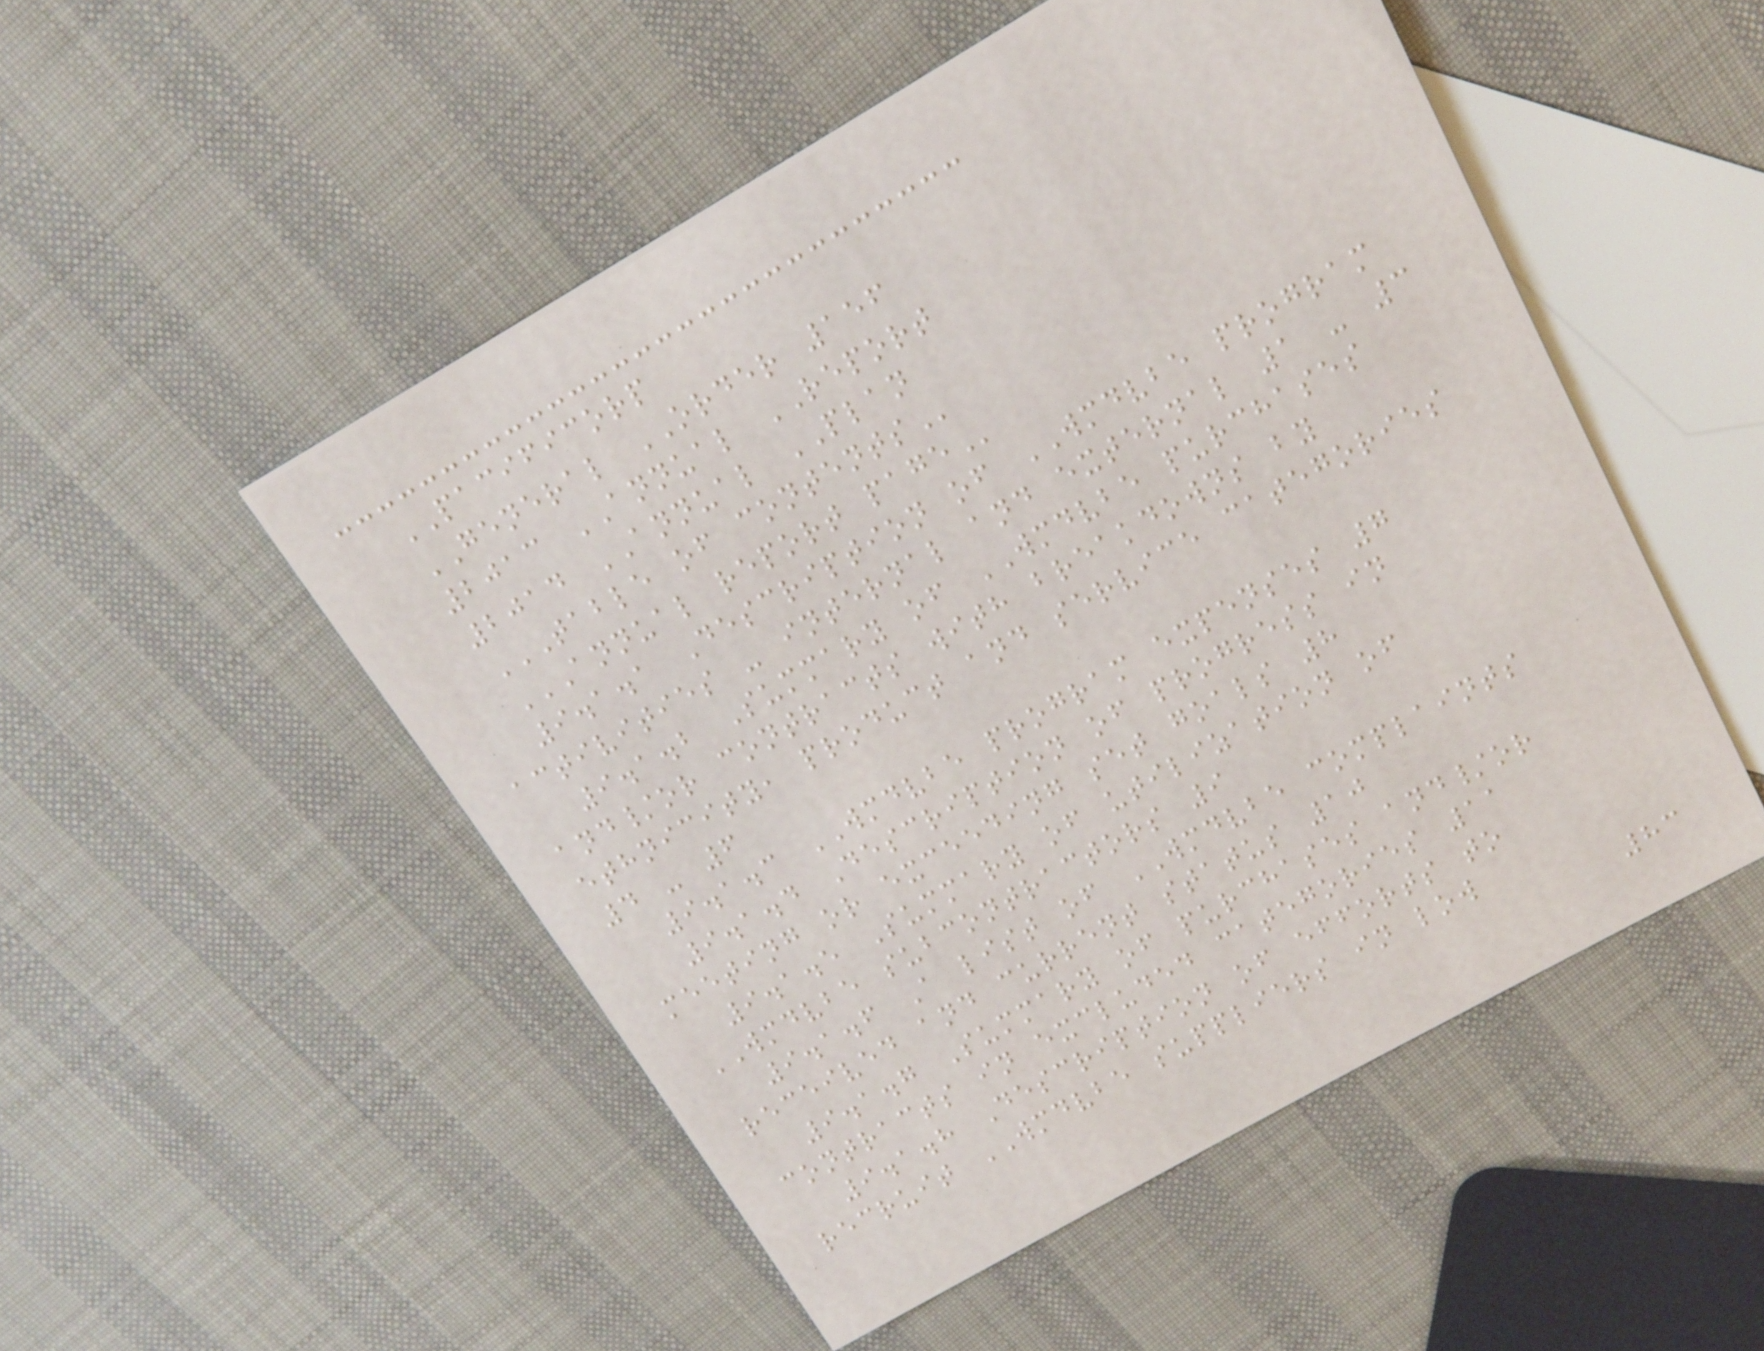PACIFICORP
GENERAL ORDER 156
2013 ANNUAL REPORT
2014 ANNUAL PLAN
TABLE OF CONTENTS
ANNUAL REPORT PAGE
9.1.1 Description of WMDVBE program
activities - internal and external 1 - 3
9.1.2 Summary of WMDVBE purchases
and/or contracts with breakdowns by
ethnicity, product and service categories
4 - 6
9.1.3 WMDVBE program expenses 7
9.1.4 Description of progress in
meeting or exceeding set goals 8
9.1.5 Summary of utilization of
WMDVBE subcontractors 9
9.1.6 A list of WMDVBE complaints
received and current status 10
9.1.7 Summary of purchases and/or
contracts in excluded categories 11
9.1.8 Description of efforts to
recruit WMDVBE suppliers in low
83
